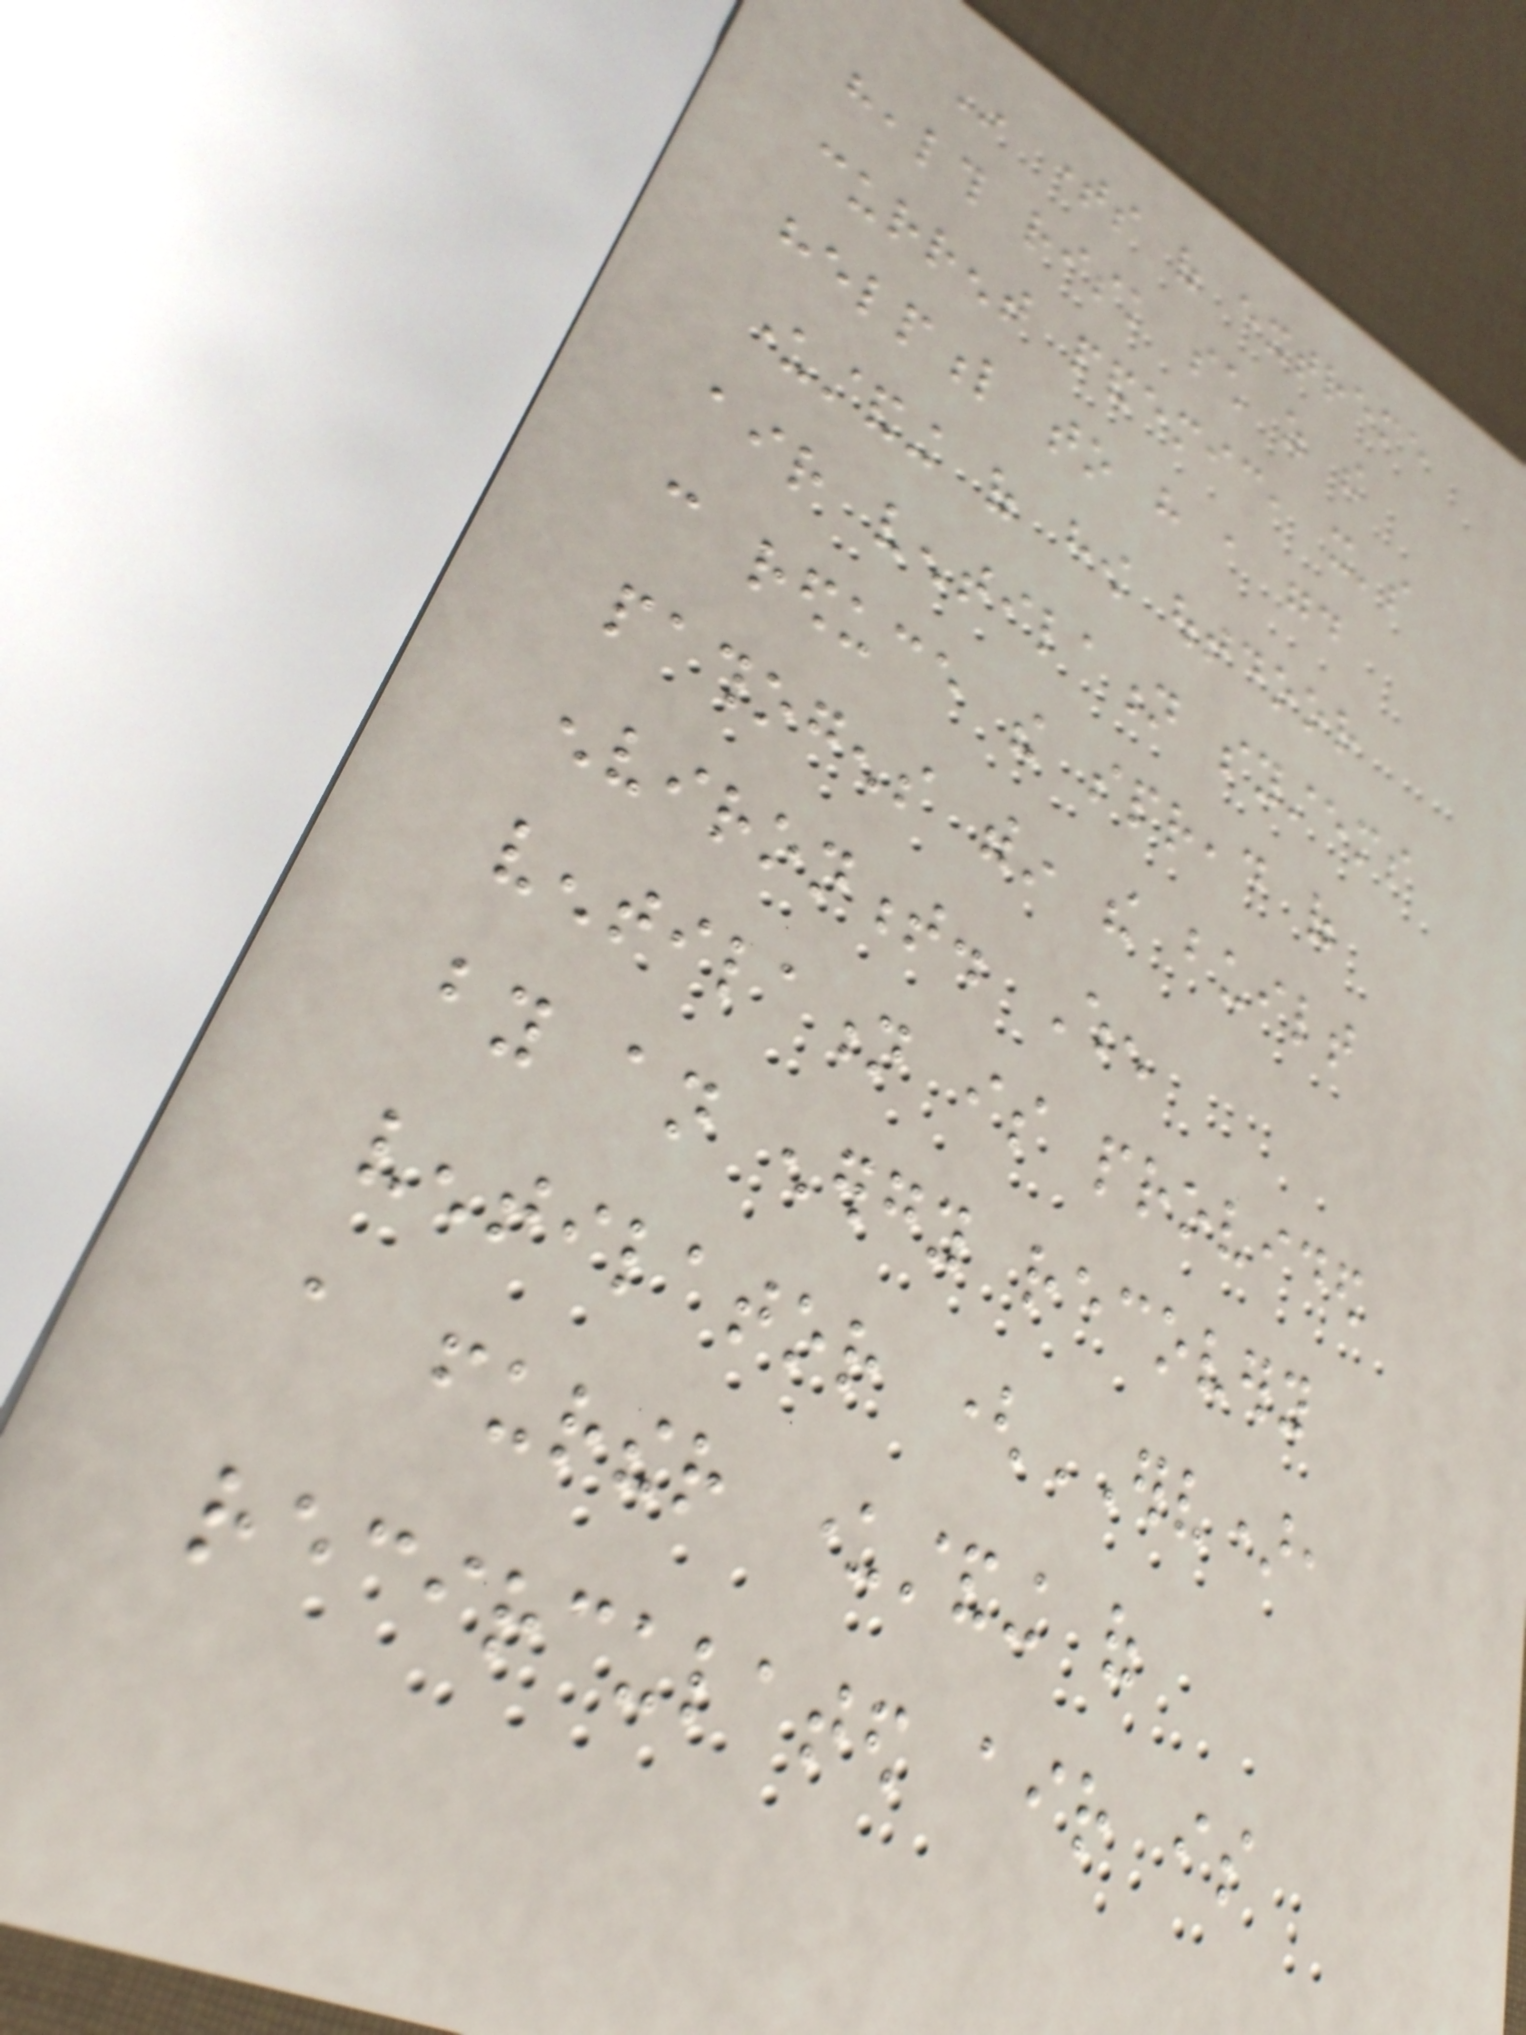In times of extreme
health risk such as the
current pandemic, it's
helpful to have a good
understanding of how outdoor
air ventilation systems
can reduce the spread of
pathogens within the built
environment. When
ventilation is provided
by an energy recovery
ventilator (ERV),
a further understanding of
recirculated air is
